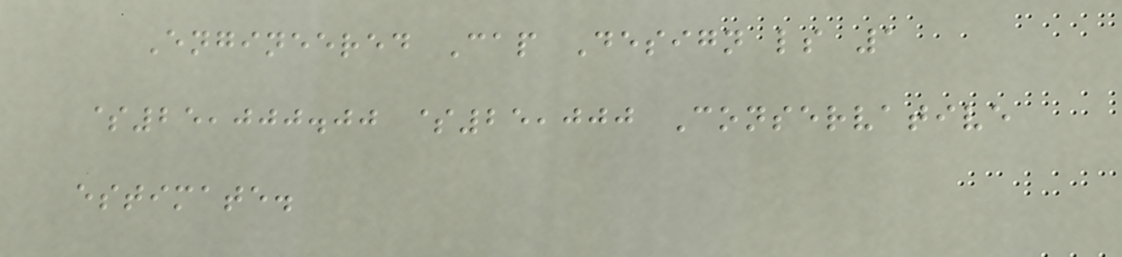Engineered Cap Design ls 1
$25,000.00 $25,000 Conservative
estimate.
